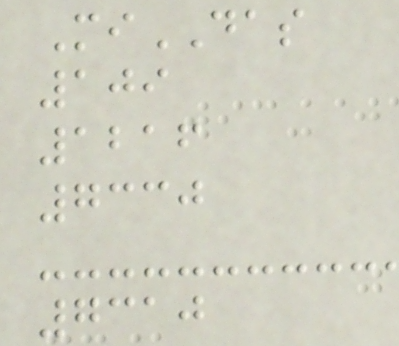MiDAS
109
1216
7330
7310
